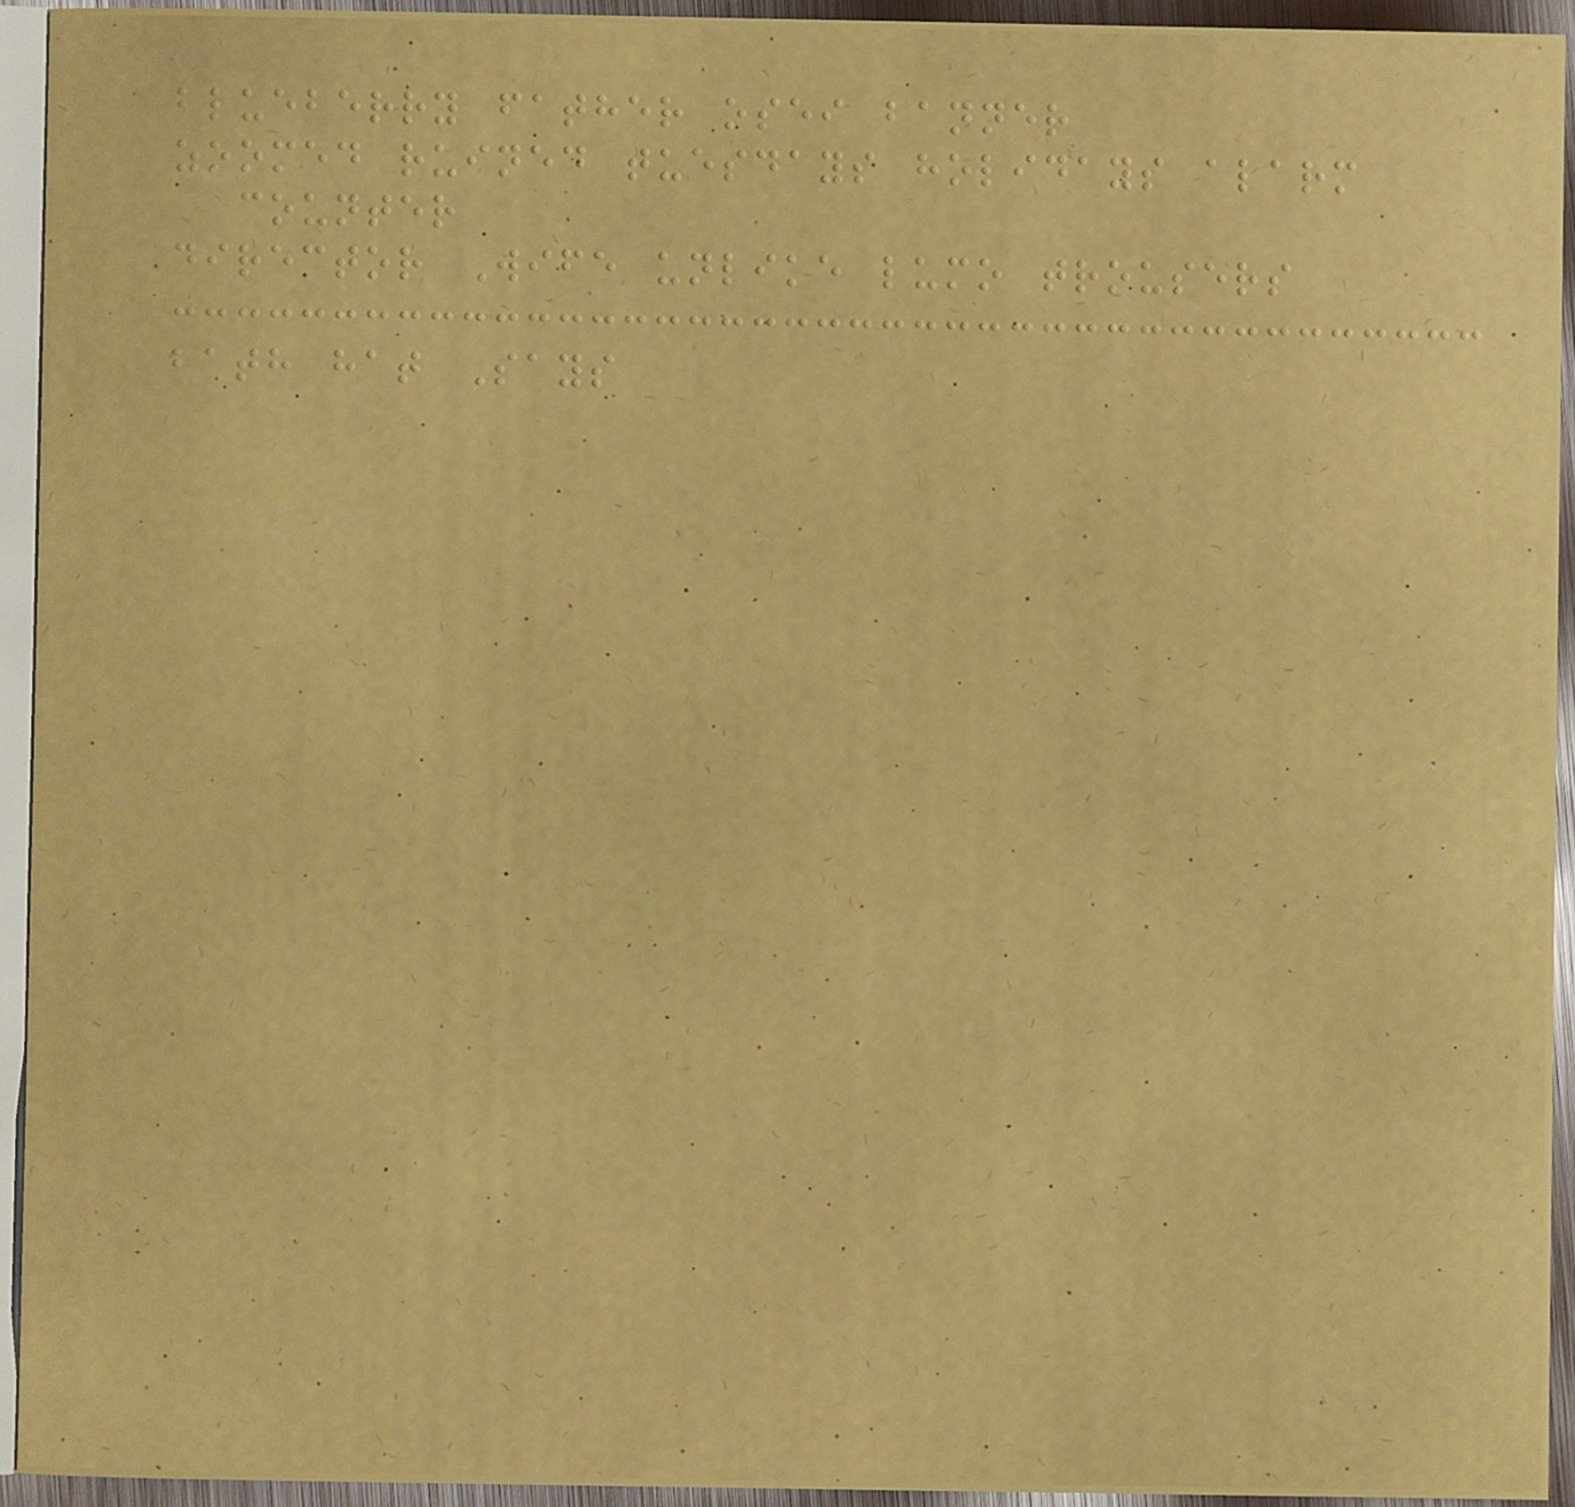blueberry father osei banner
zoomed ruined tuesdays holidays alarm
counter
director Wife unlike lumo trousers
bath hat Says
